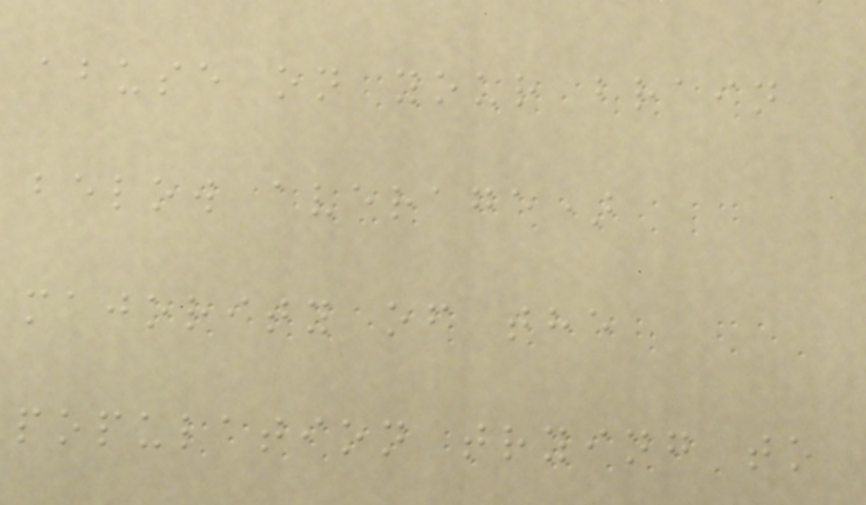abuse on your brain
below average)
majority of the
population trying to
